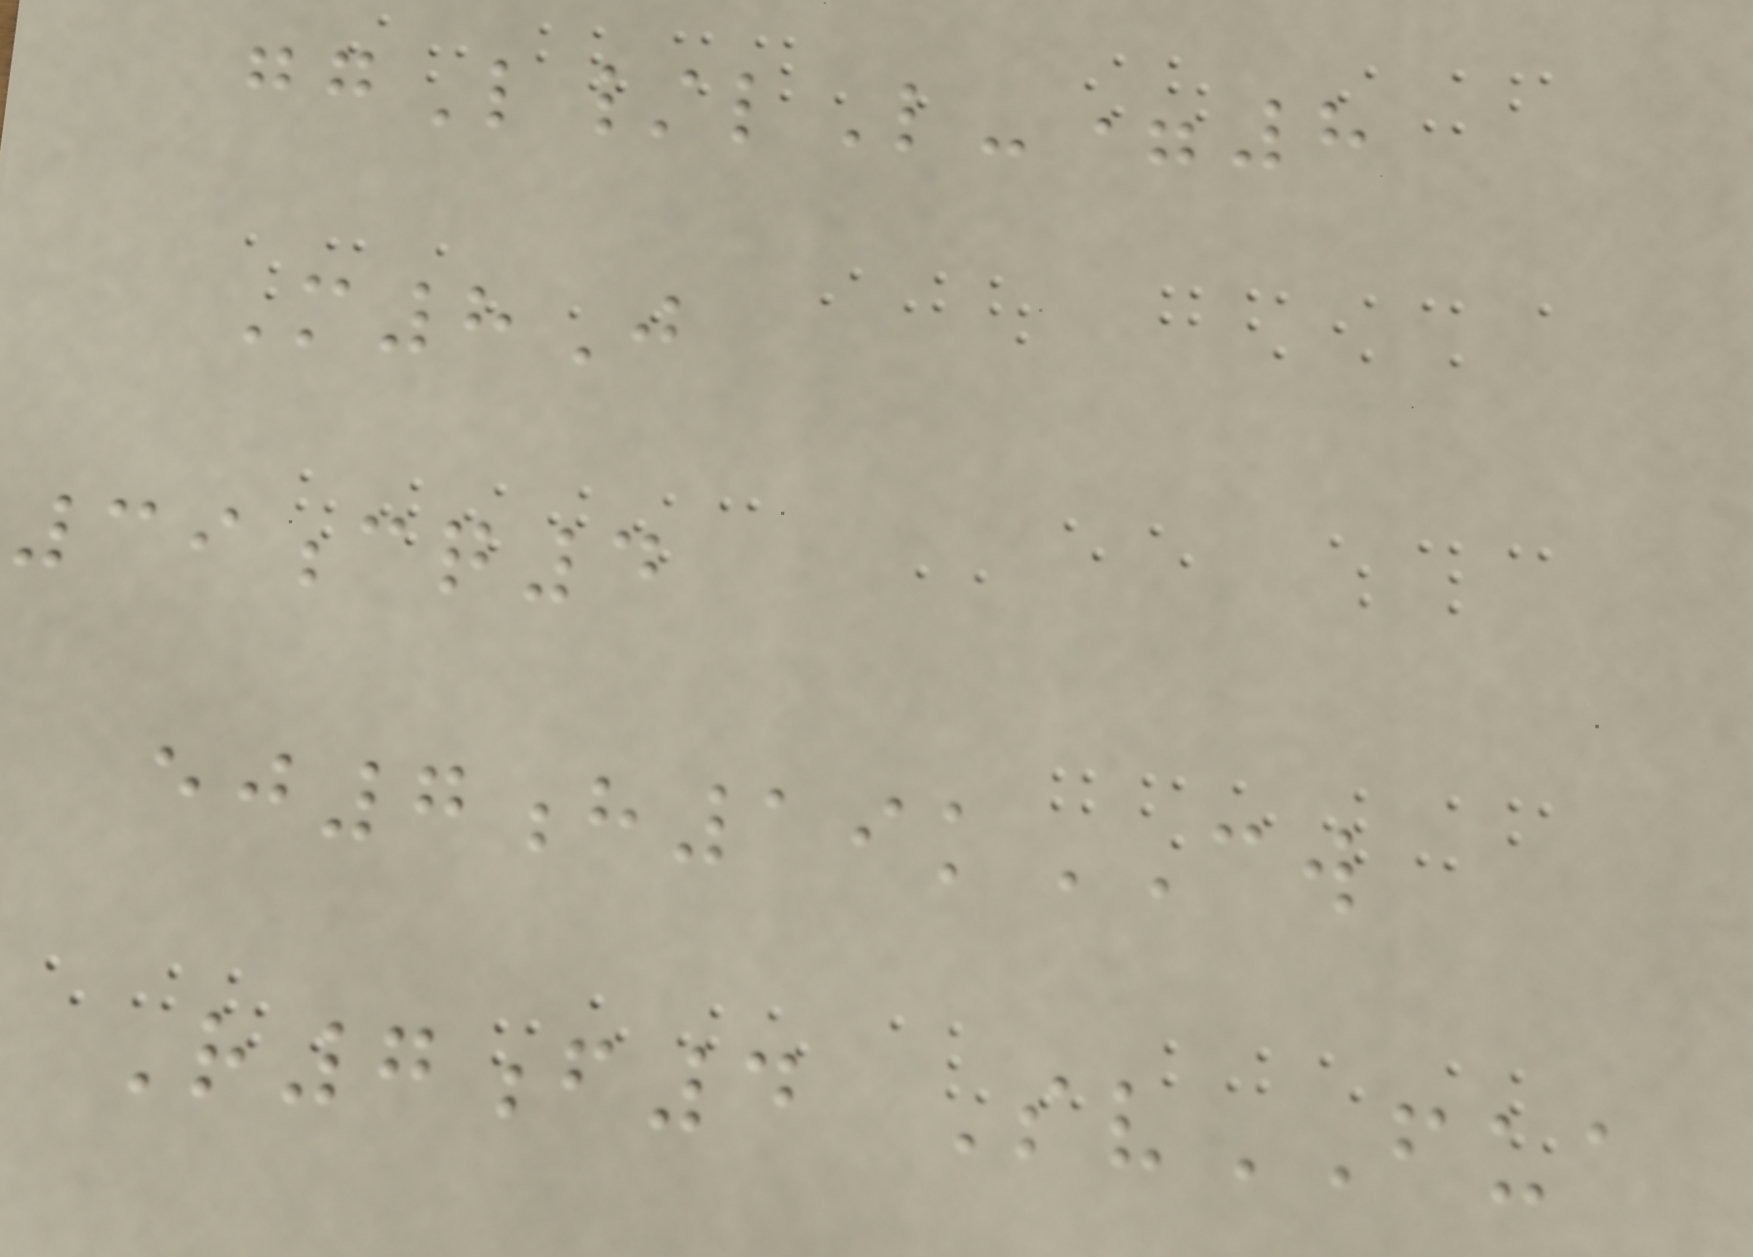ggL/lL-=8
M8J
39cq4
ej7h19kCW
R7f4 SvFUA
